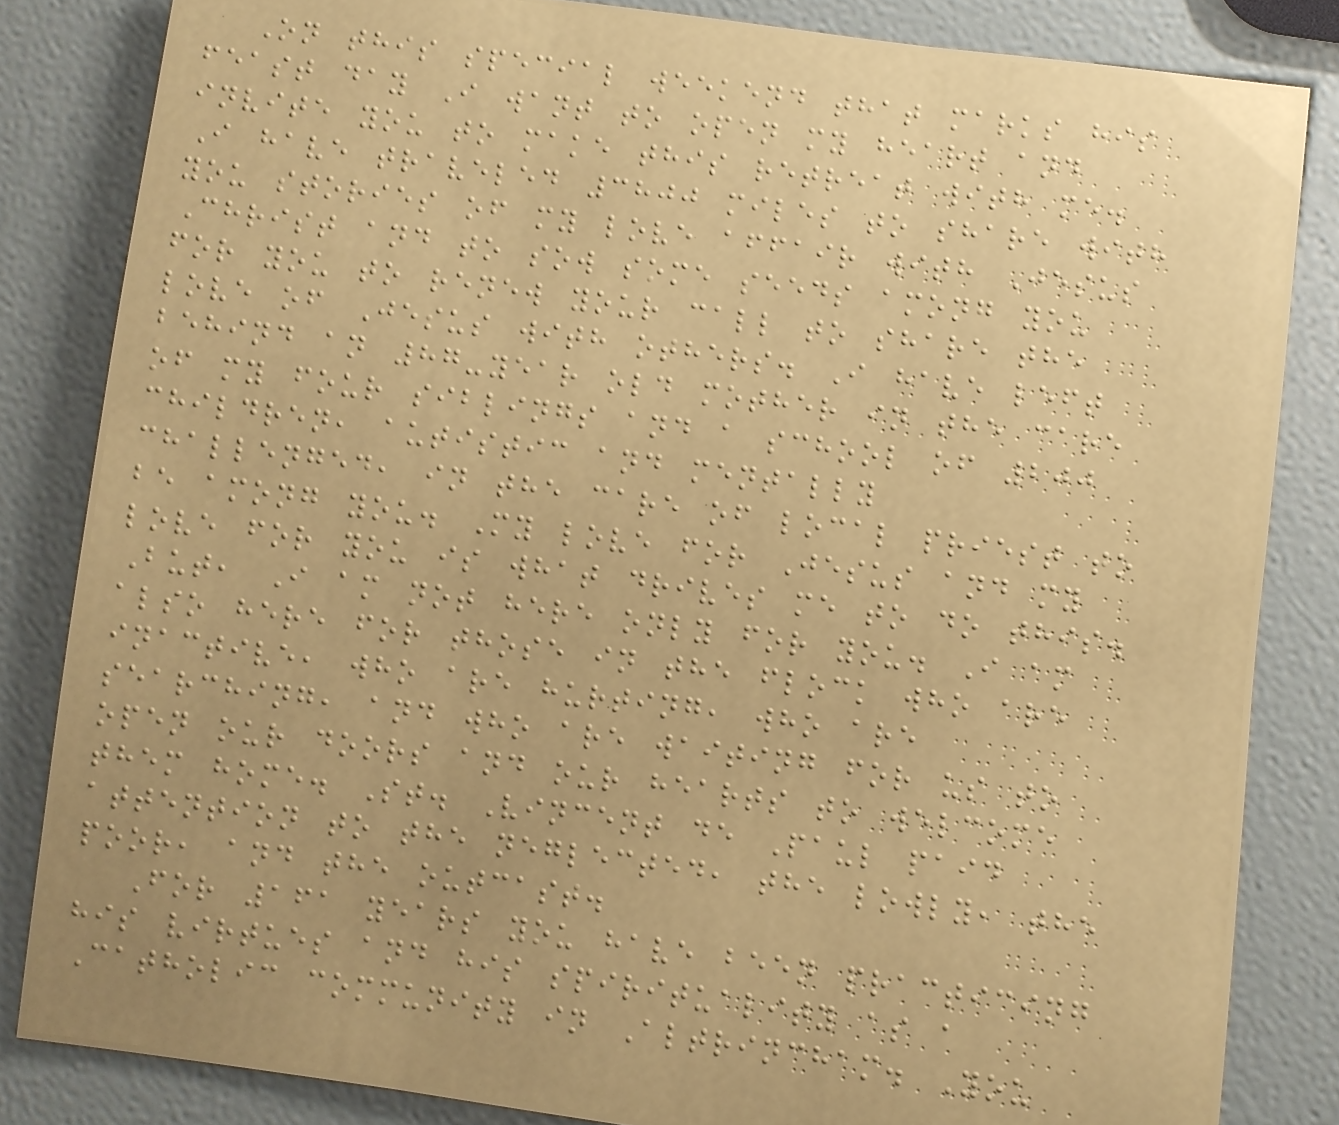On this special weekend that marks his
feast day I want to open my heart and
invite you to make this retreat with me.
I have traveled 3800 miles to share with
you stories of my love affair with Jesus
Christ and to sow some seeds among you
for you to renew your call to share the
love of Jesus with others. I have left
behind an 87-year old mother in the care
of my four siblings and a school of 200
children, autistic and mentally
challenged, in the care of local priest to
be among you. My love for Jesus and my
love for you is what drives me to do this.
But, I am not here only for you. I am
also here for those in the flock who are
inactive, who are hurting, who are
searching, and who are waiting for us to
open our doors and our hearts to welcome
them home. St. Vincent de Paul paid
attention to the neglected, the lowly, the
poor, and the outcast.
For 161 years you have been practicing
his virtues and his spirituality as a
Catholic community in Altrincham. You
